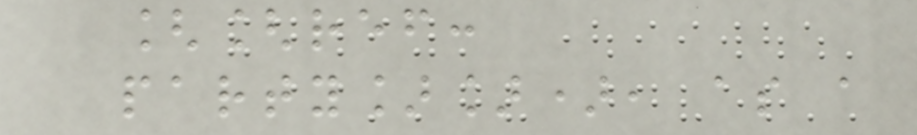[[ref:
party]]), as a
